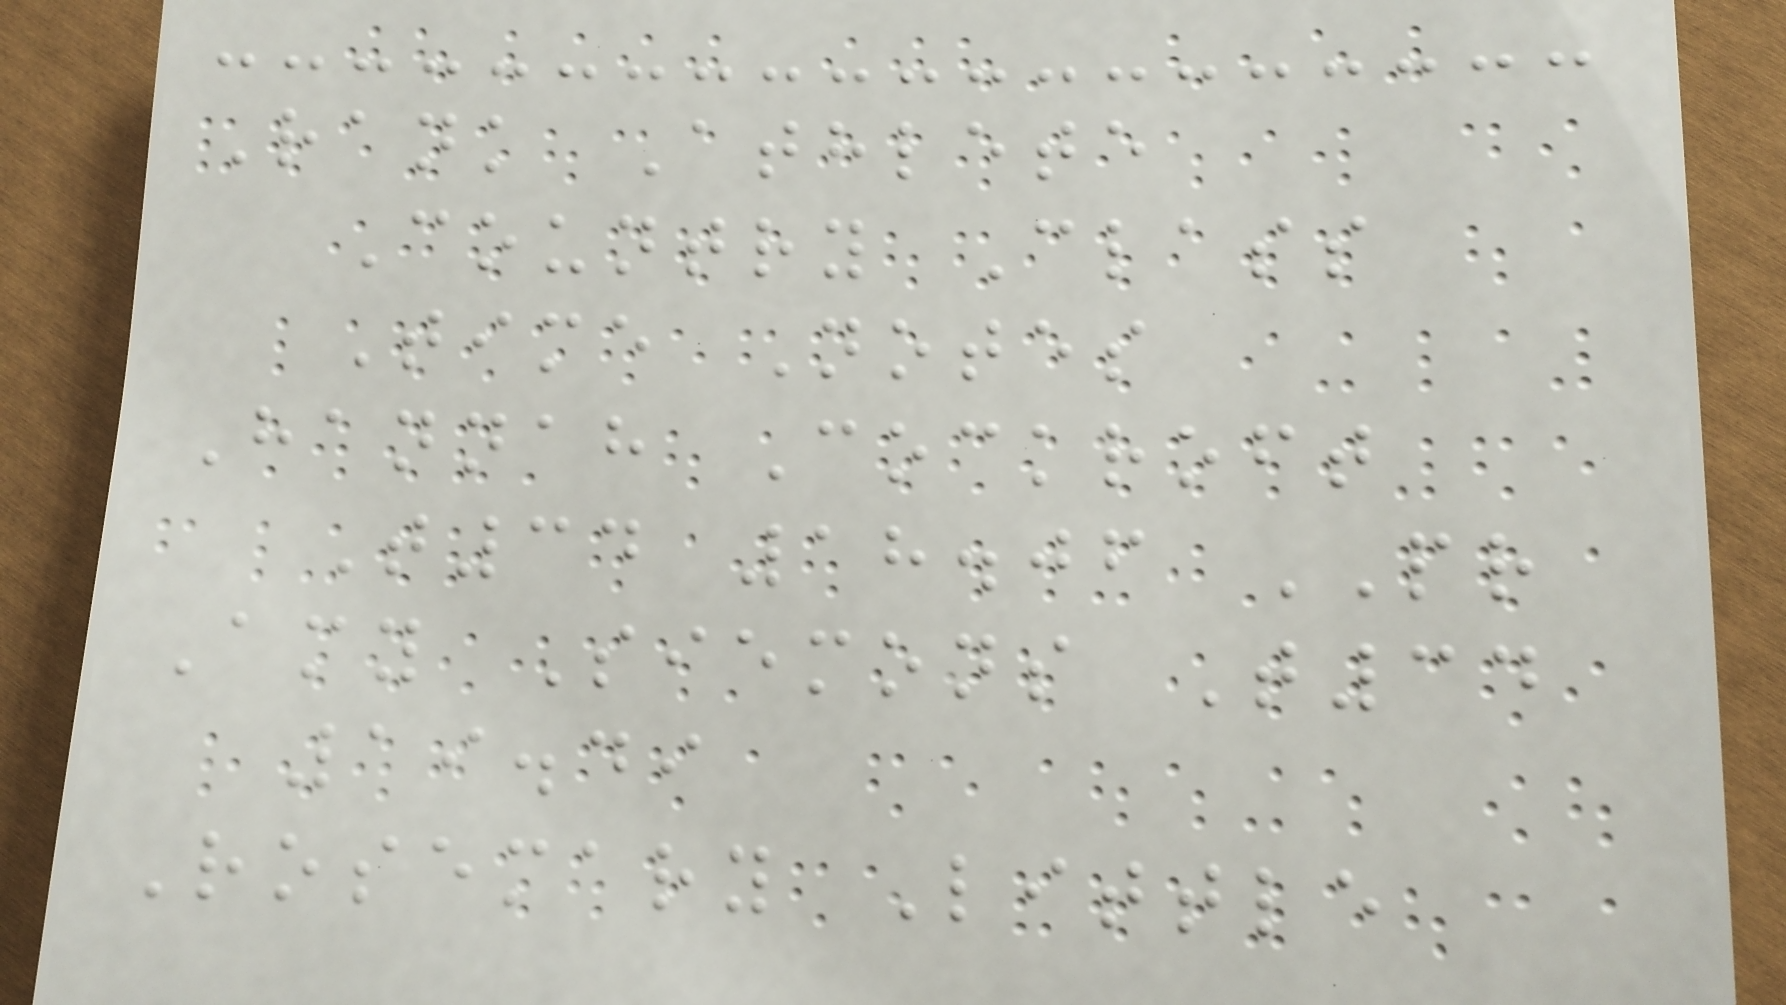Rank Athlete
Country Class
Time Notes
Hannah Cockroft
T34 18.06 PR
Amy Siemons T34
19.49
Rosemary Little
